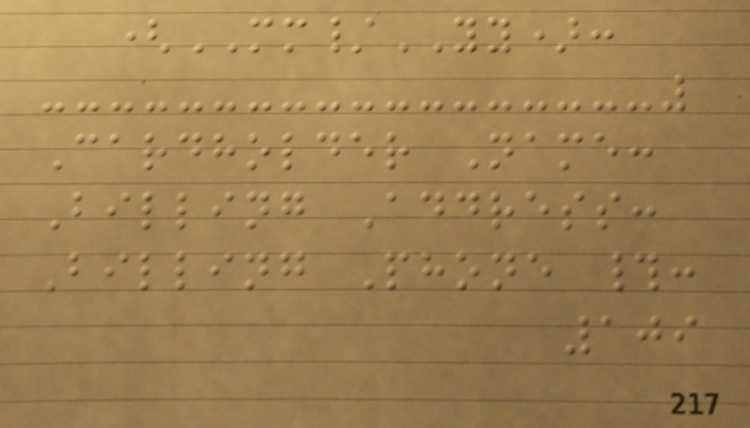(MM/YY):
Cardholder Name:
Billing Address:
Billing Phone #:
109
